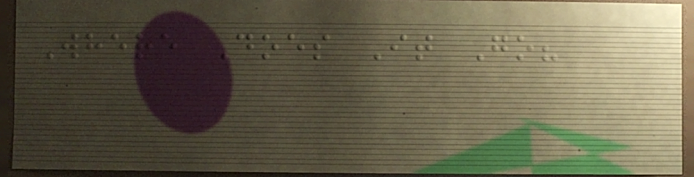Where Does It Go?
